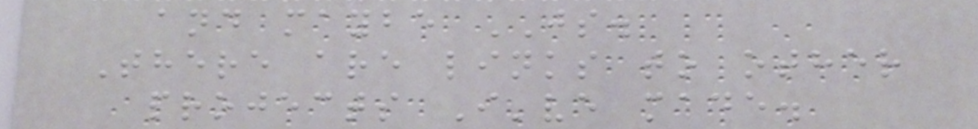and maybe JS.
There are links to other
projects I've made.
